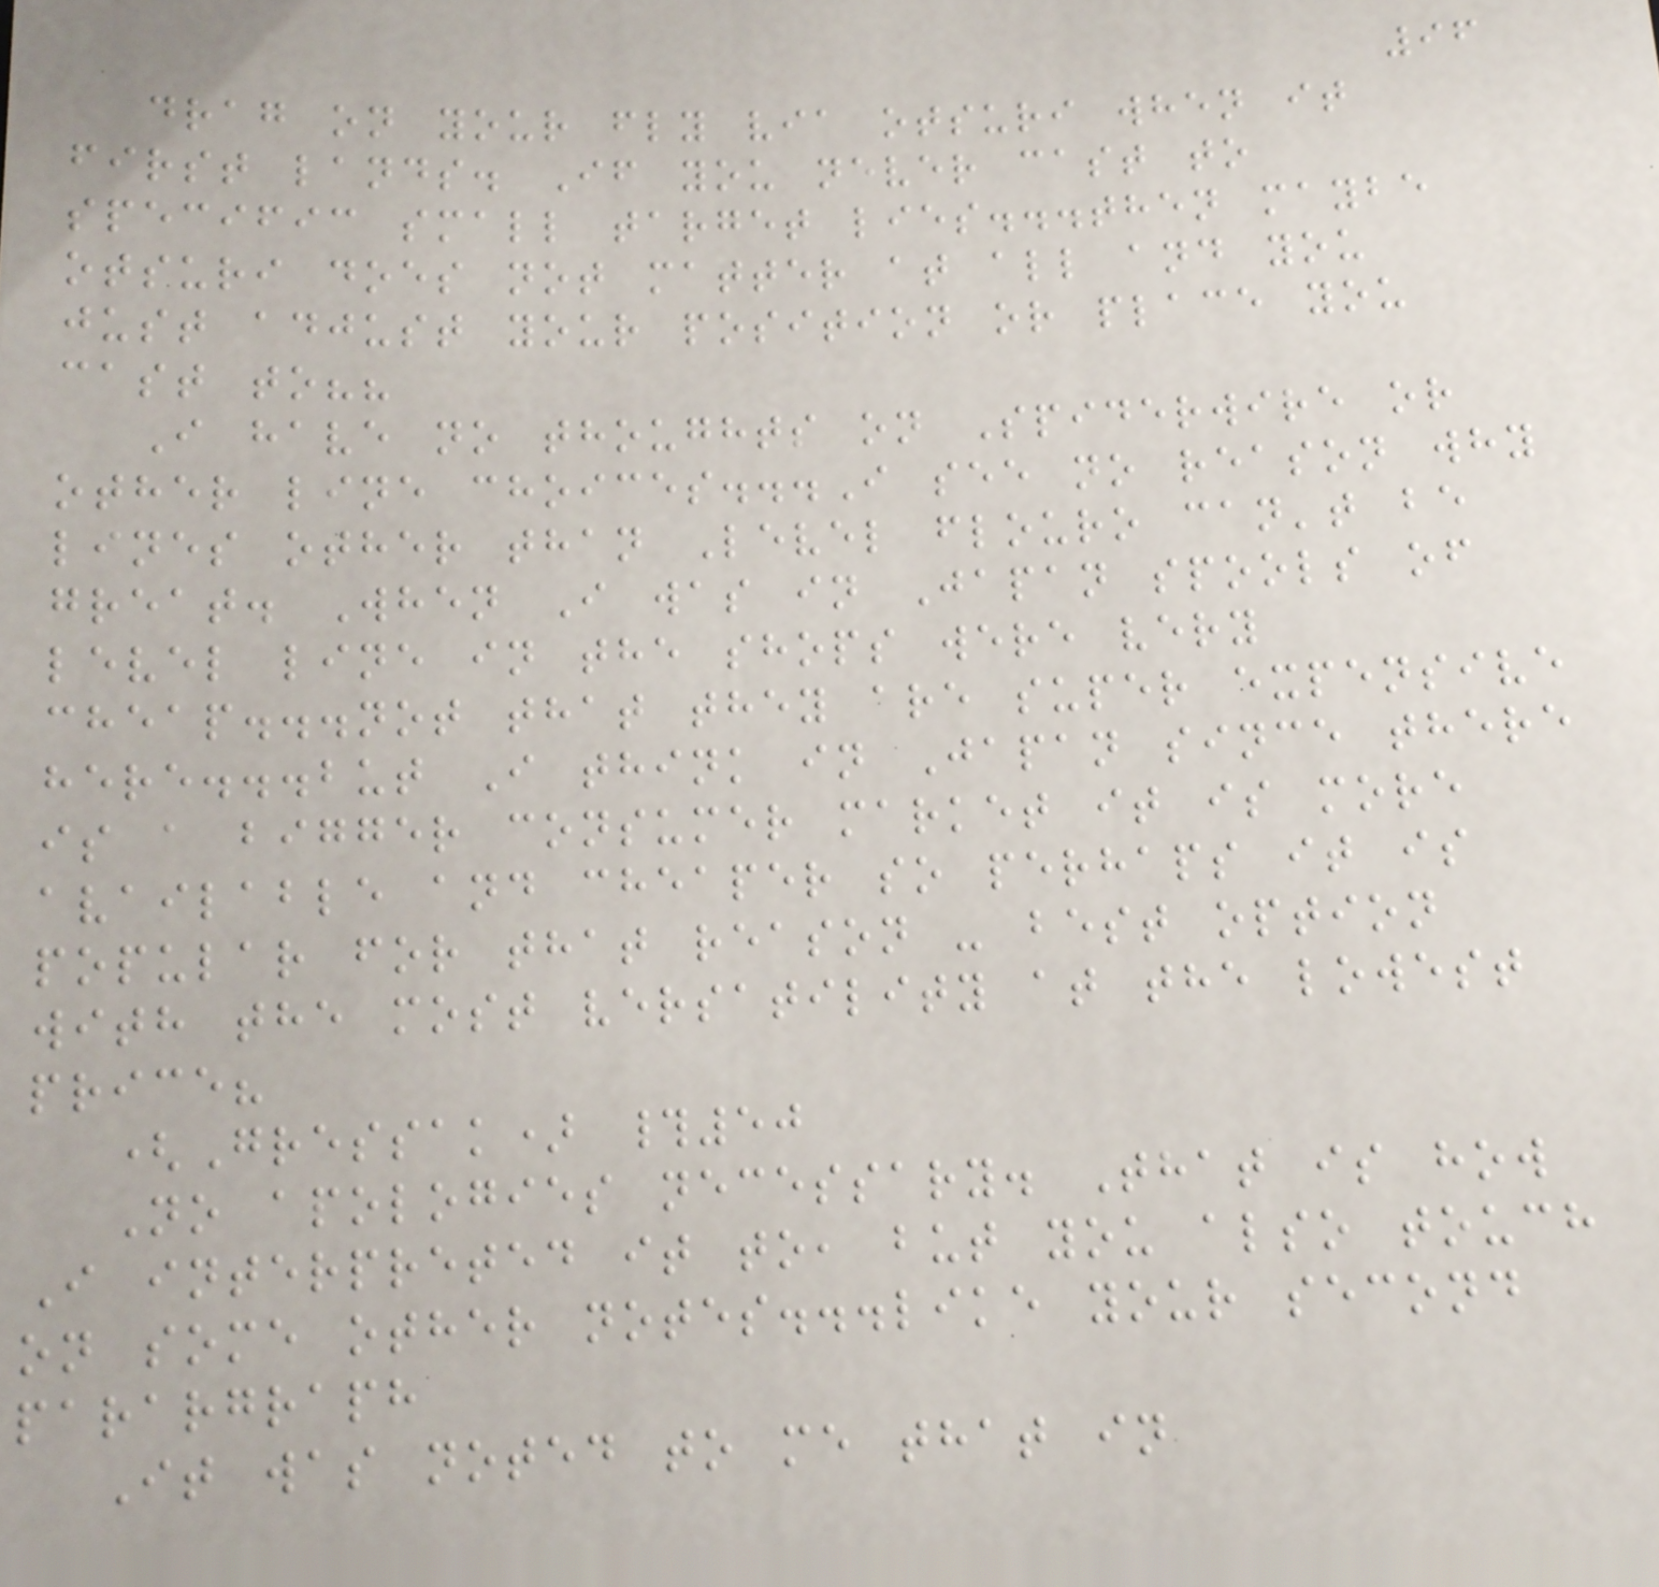96
drag on your fly via otsuri when it
first lands. If you never cast to
specific small target lies...then maybe
otsuri does not matter at all and you
just adjust your position or place you
cast to??
I have no thoughts on Spiderwire or
other line choices...I see no reason why
lines other than Level flouro can't be
great. When I was in Japan spools of
level line in the shops were very
cheap...not that they are super expensive
here...but I think in Japan since there
is a bigger consumer market it is more
available and cheaper so perhaps it is
popular for that reason - best option
with the most versatility at the lowest
price?
(Gressak) #50
No apologies necessary. That is how
I interpreted it to, but you also touch
on some other notes...like your second
parargraph
It was noted to me that in
